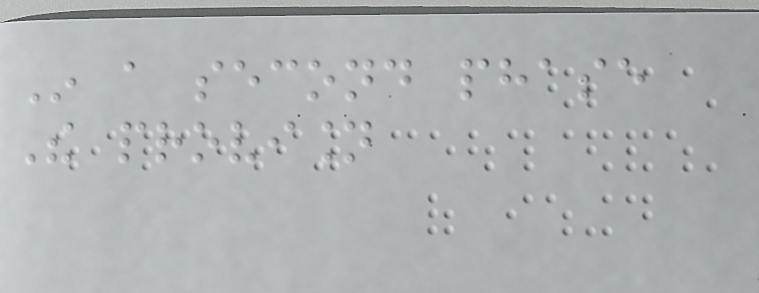In a second phase
The provision
